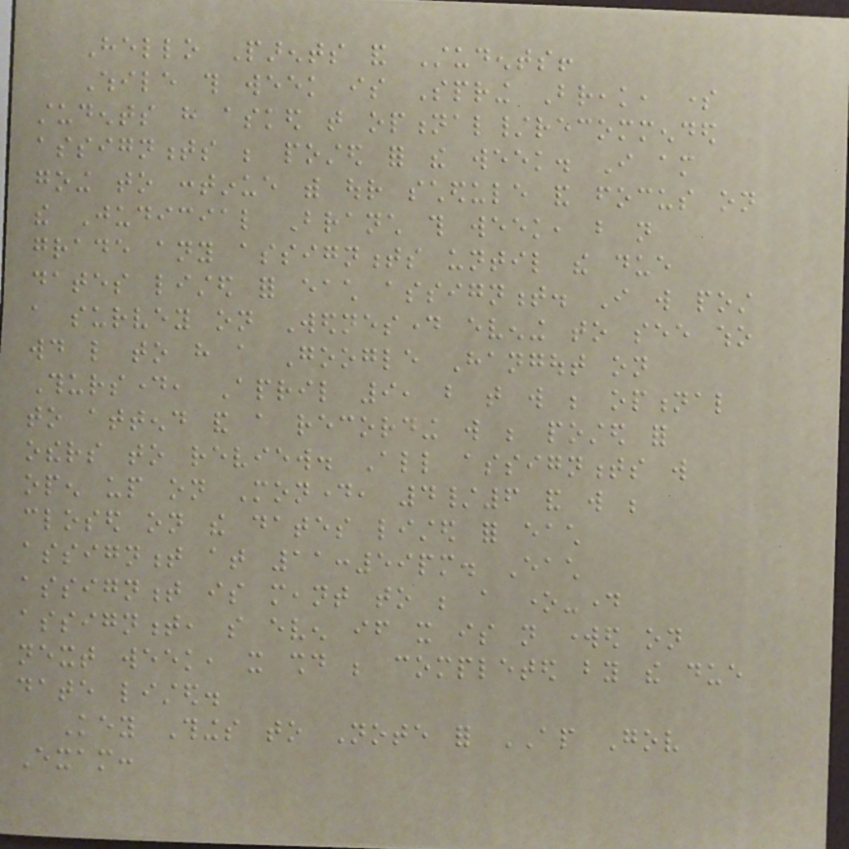Hello Parents and Students!
While this week is Spring Break, some
students have asked that optional/recommended
assignments be posted for the week. I am
going to continue with our schedule and focus on
the Judicial Branch this week, but not
grade any assignments until the due
dates listed for each assignment. I will post
a survey on Wednesday evening to see who
would like to have a Google Hangout on
Thursday, April 9, but that will be optional
to attend and a recording will be posted for
others to review. All assignments will
open up on Monday, 4/6 and will be
closed on the dates listed for each
assignment at 11:59pm. Each
assignment is meant to be a one-day
assignment, so even if it is not worked on
next week, it should be completed by the due
date listed.
Key Things to Note for AP Gov
Exam:
